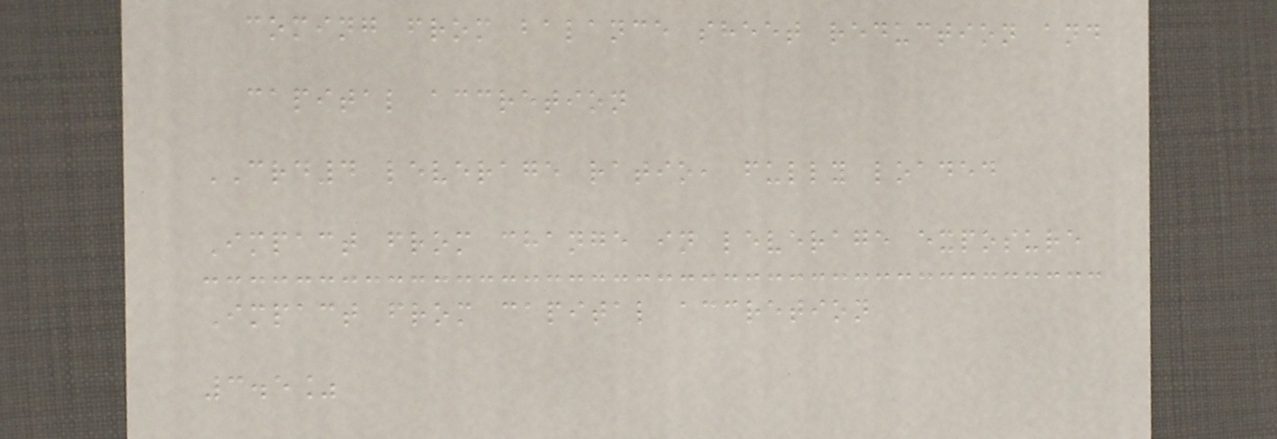coming from balance sheet reduction and
capital accretion
CRD4 leverage ratio, fully loaded
Impact from change in leverage exposure
Impact from capital accretion
3.5%
